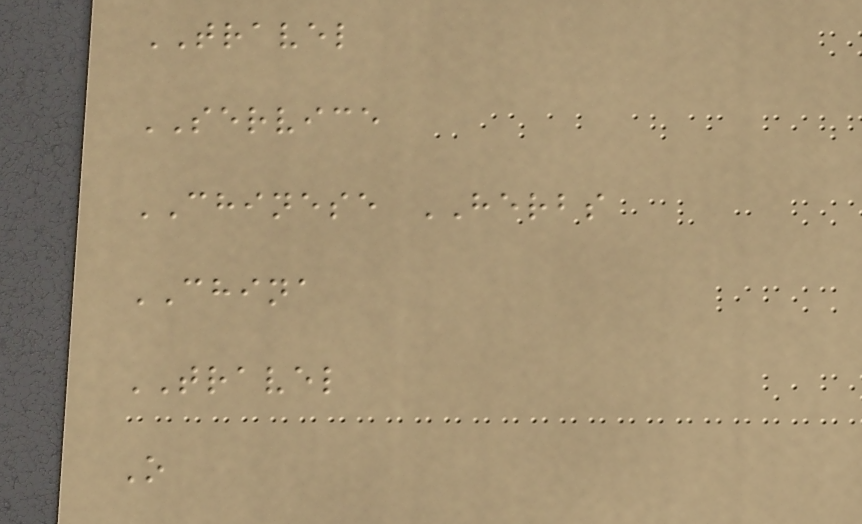TRAVEL
SERVICE
CHINESE HERBS
CHINA
TRAVEL
O
